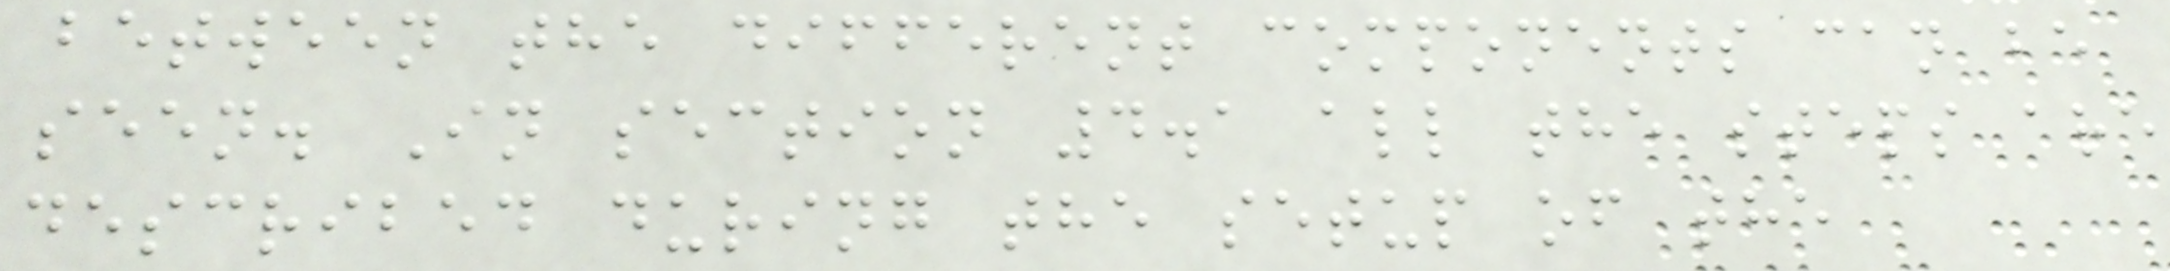between the different components can be
seen. In section 4.1 all the steps are
described during the setup of the
